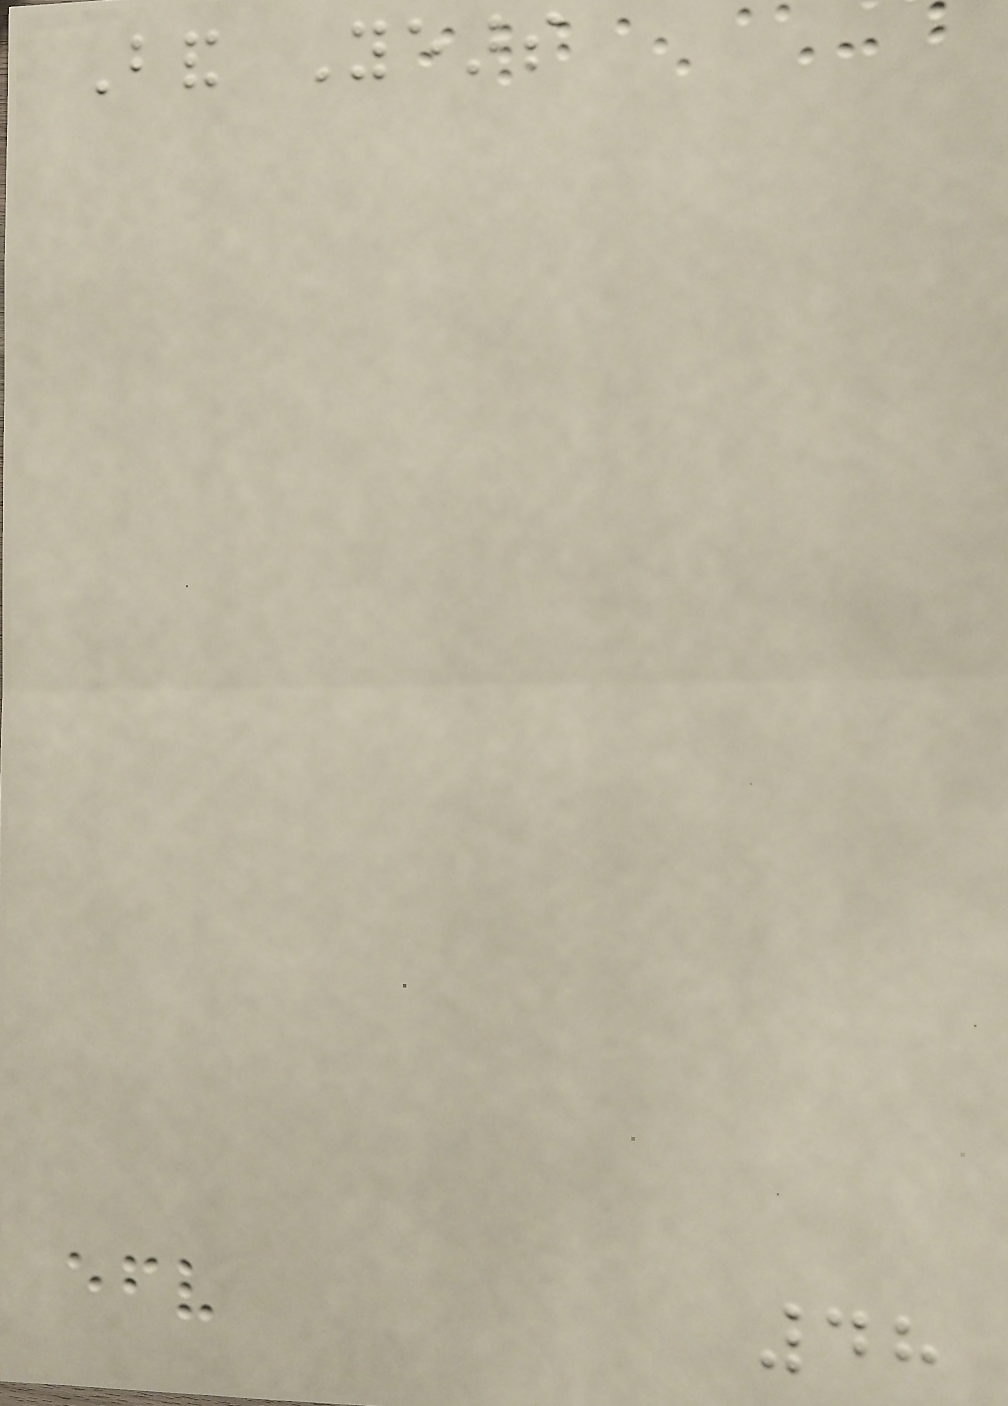Band Years
48
